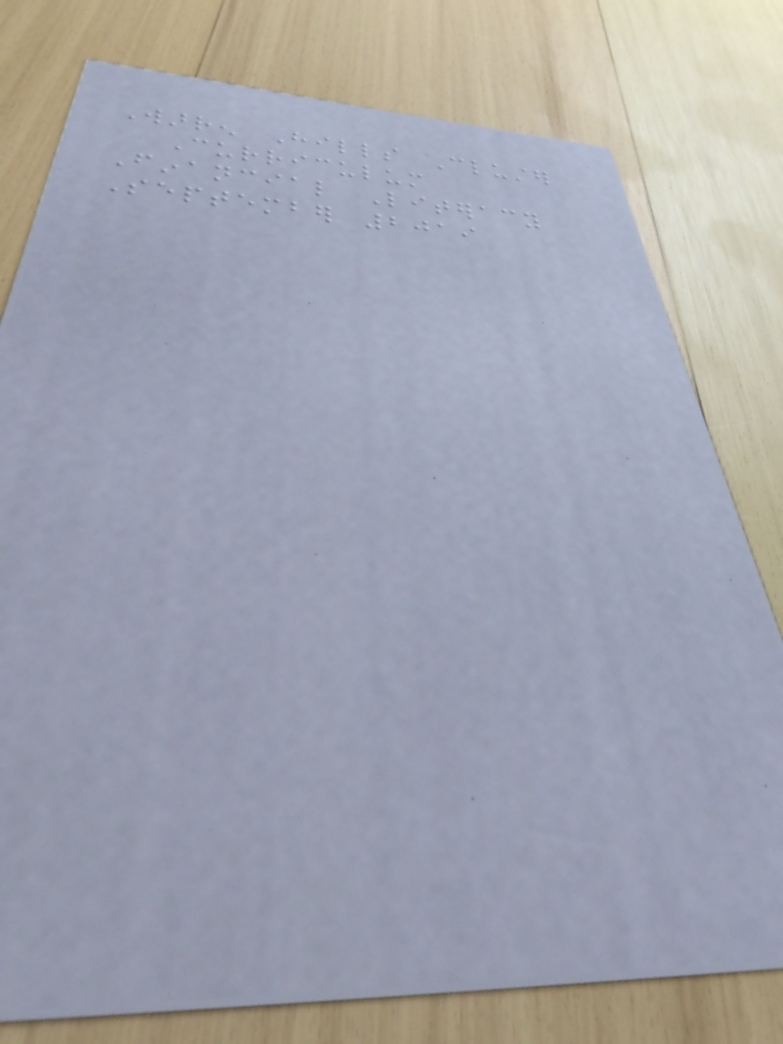Warren Hills Cluster
Curriculum
Financial Literacy
September 2019
